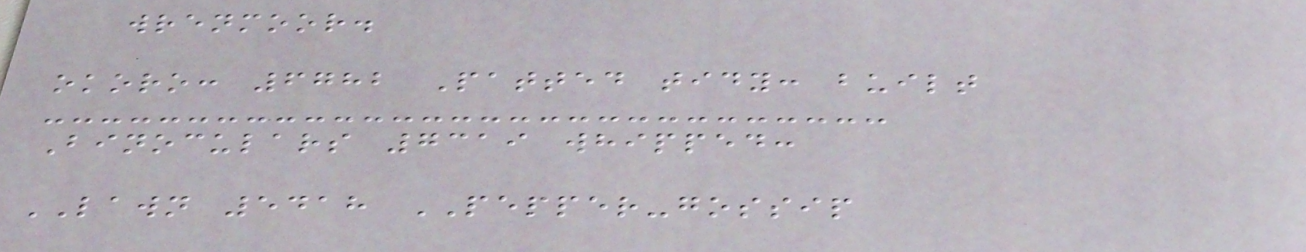wrenmoor.
okoro: 6782 Patted tidy: built
Binoculars 7319 whipped:
LAWN 5418 PEPPER-gossip
